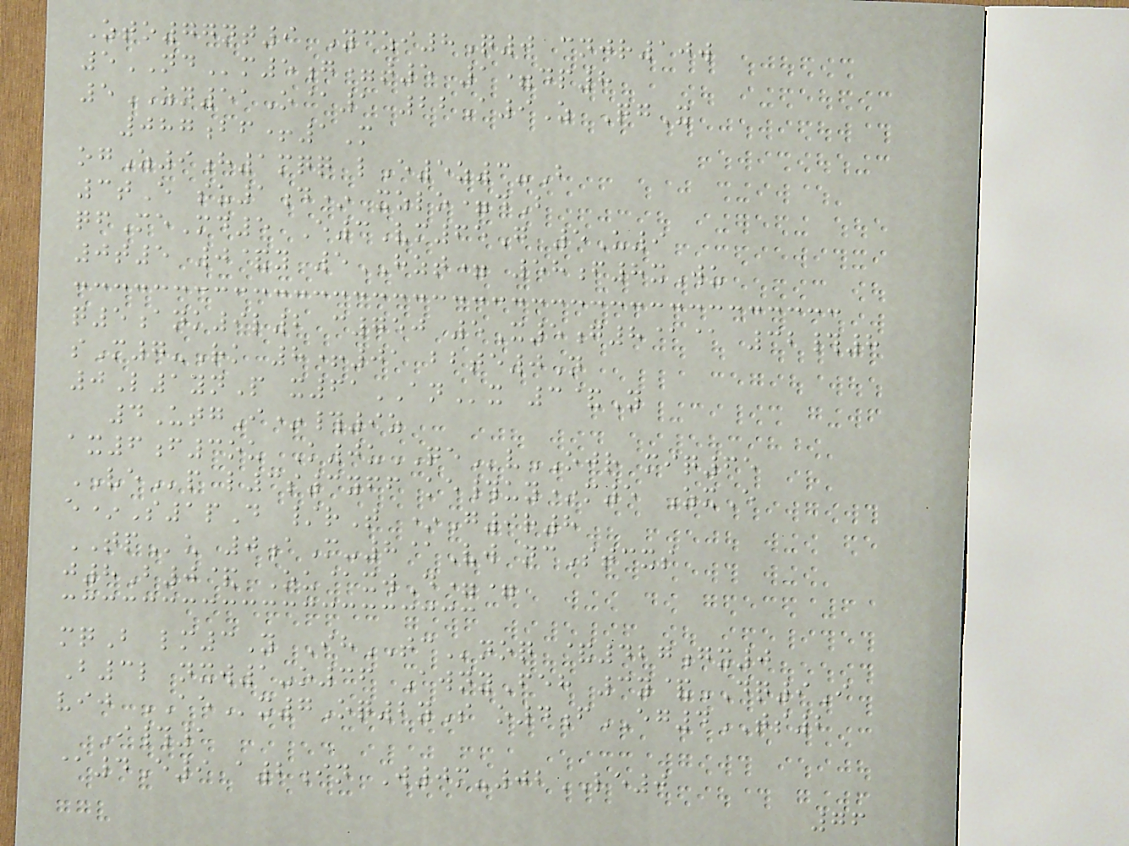Zto77nt9 Yczi8Q0 cnjr10w
5NDm5g=t5 1=dp8
5ZN51O@1 22A9Z QgX
087bf+1M
ogZ9h1mqq lE5z3-B
3tE su1d* xzlo=dB
qfMeMd5 E3Vm65G 5U9
0t5 0&y 5HZT= 58f8xWu
q5ank9l2 c750 5X5g8@@ 32#8
sM7-Rk 8+01 bbte0N
0L1ynP x61ANx 3&Y
4UtgI*#9z
ax6f3ou K0uQEvOJR miq65
VEp l3s3yff ke#uy*m5 ZxE
e*S1pD /rT *G9r8
TPu 0aM-8@Vw ncStcxs
j8B0& Ou@xwD==
mqB lm3Y IhTCnoq &427gx0
B3l nxw1-o36 AwnyFeh 3y&DQ9I
vij AEx7Oq2yS o4fEG4TS2
I#1
@4E9 a2in W0m-02LE0
76
